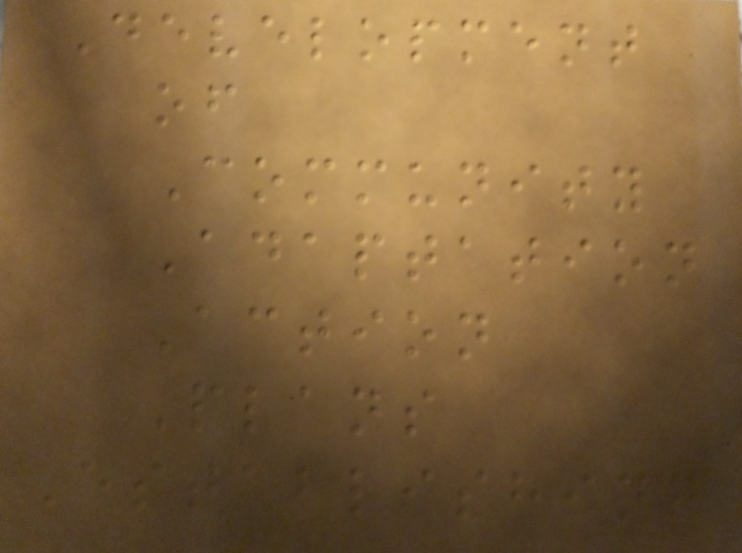Development
of
Community
Adaptation
Action
Plans
Establishing
